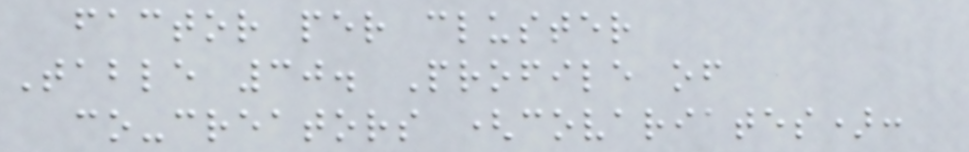factor per cluster
Table 30. Profile of
co-creators (covariates):
